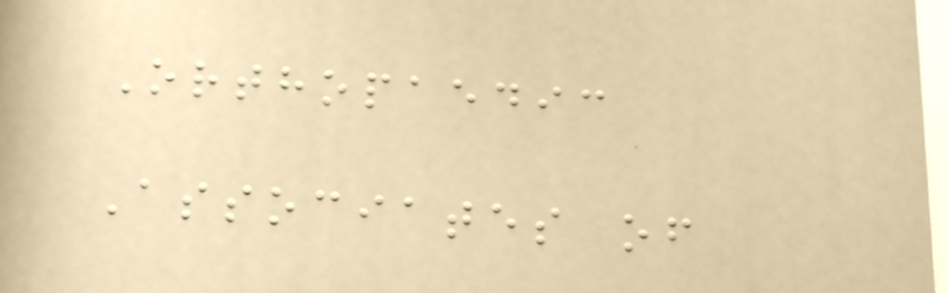Orthopaedic
Associates of
